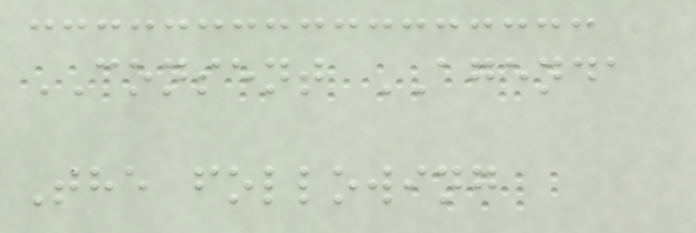CONSENT AGENDA
The following
